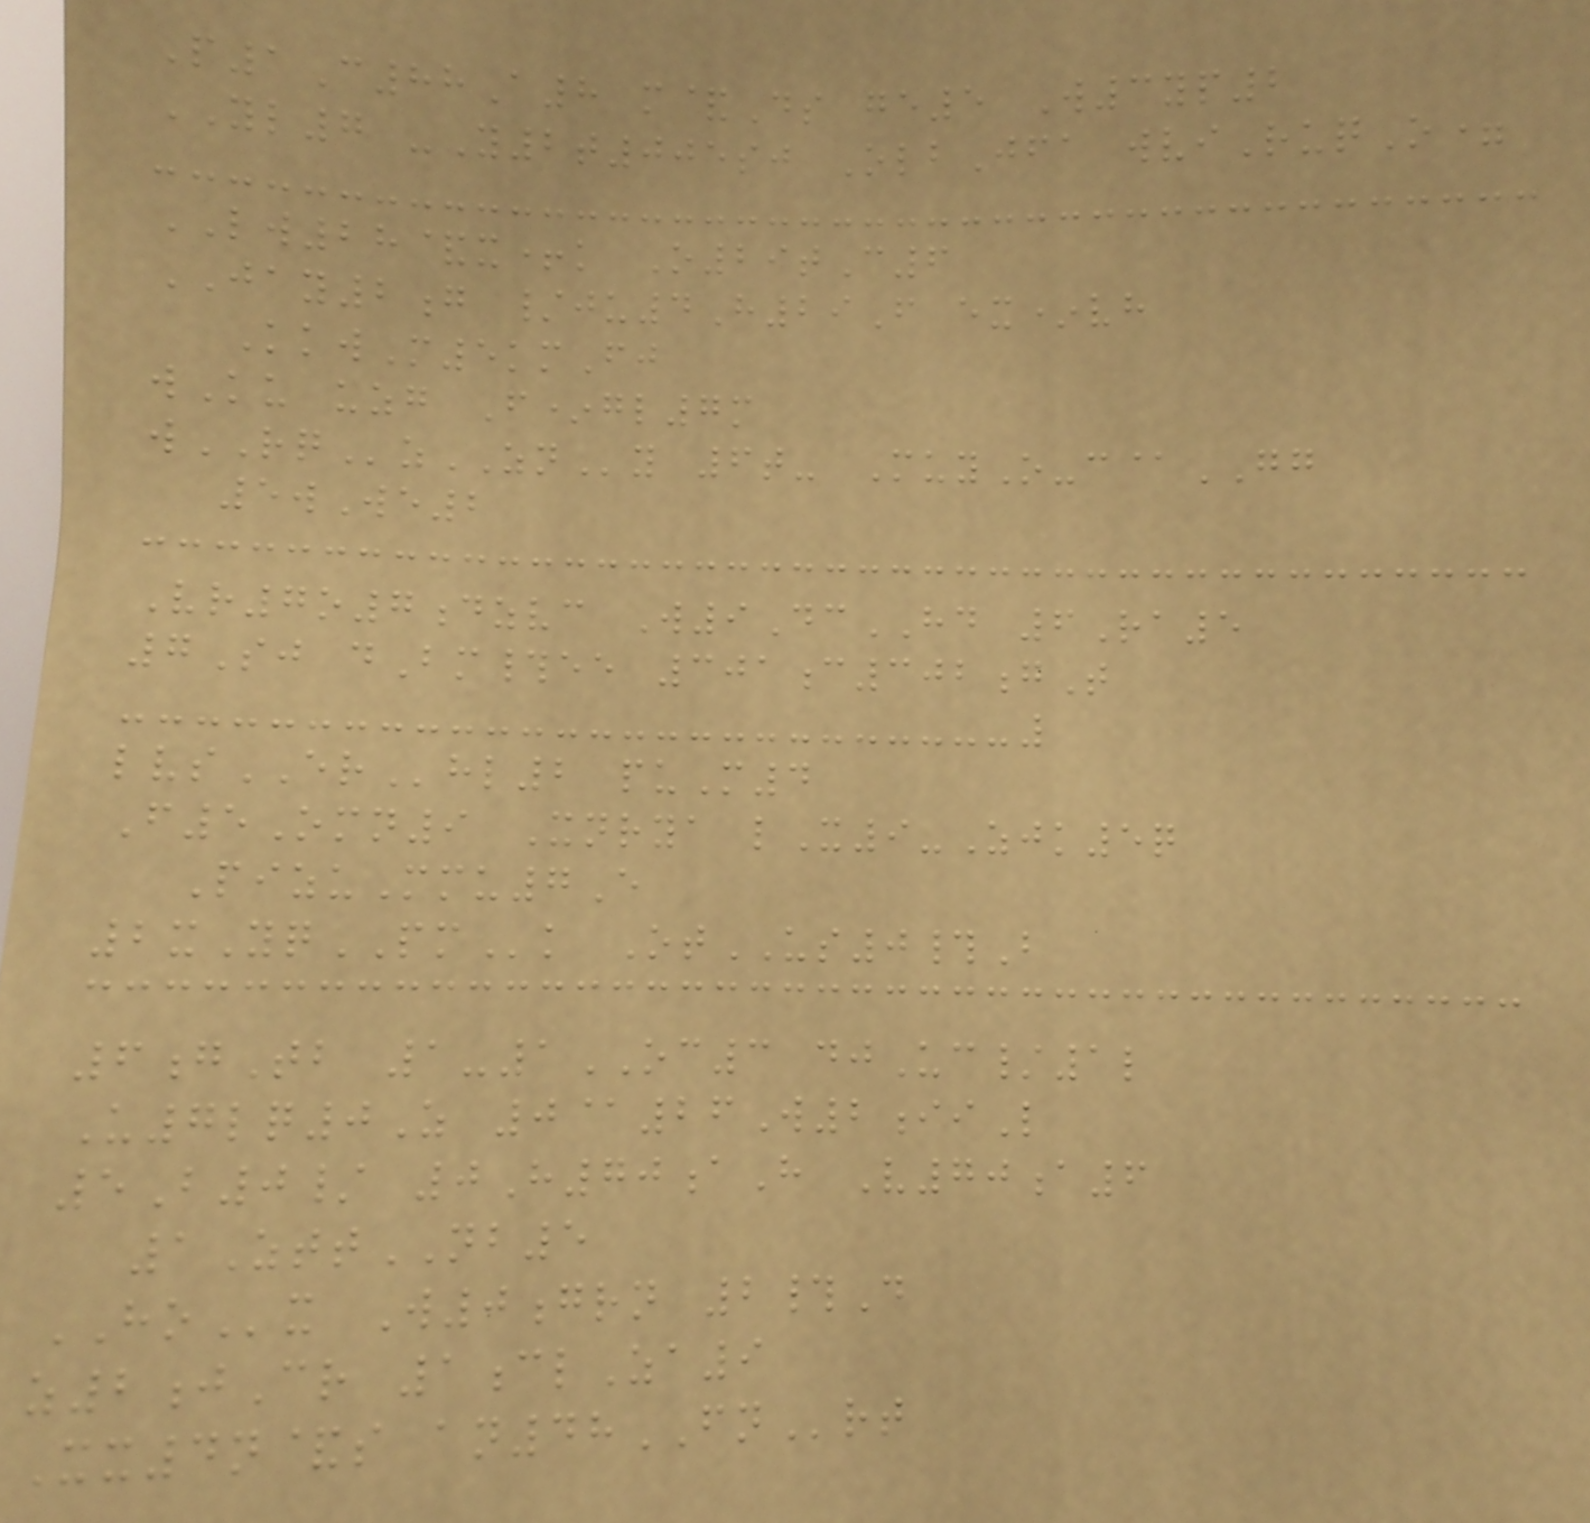P1C88A8 m&Ds ge5 W3yp2
YL7 -Y2t005sj OlbJfa wviRuqO=
LW28&x+k O29tC6
JAY2g /ju4H29F ex*vh
KkwM5kmFj
wKu uzg F*gl7m
wRQzZNy 6t- MuyO-c@GG
5wWe2
Vr7o7dzvc W9DcHD 6Ra5
7Sj dBm#ee 301c302gT
lvsERhl2 puM4
F5Omn9 Xnrya lX9-Zjk5q
PizuMmu7E
2xYqPMk OtUS0#B
6gTb 1-1OC3 djUc/1l
U7lq0Z 0@26W2iiL
5B0/ 0H70aH V70a6
1ZttNB5
HOx W0grn 2#D
z2jCr 1clZa9
Xx4n&s an48FNrt
